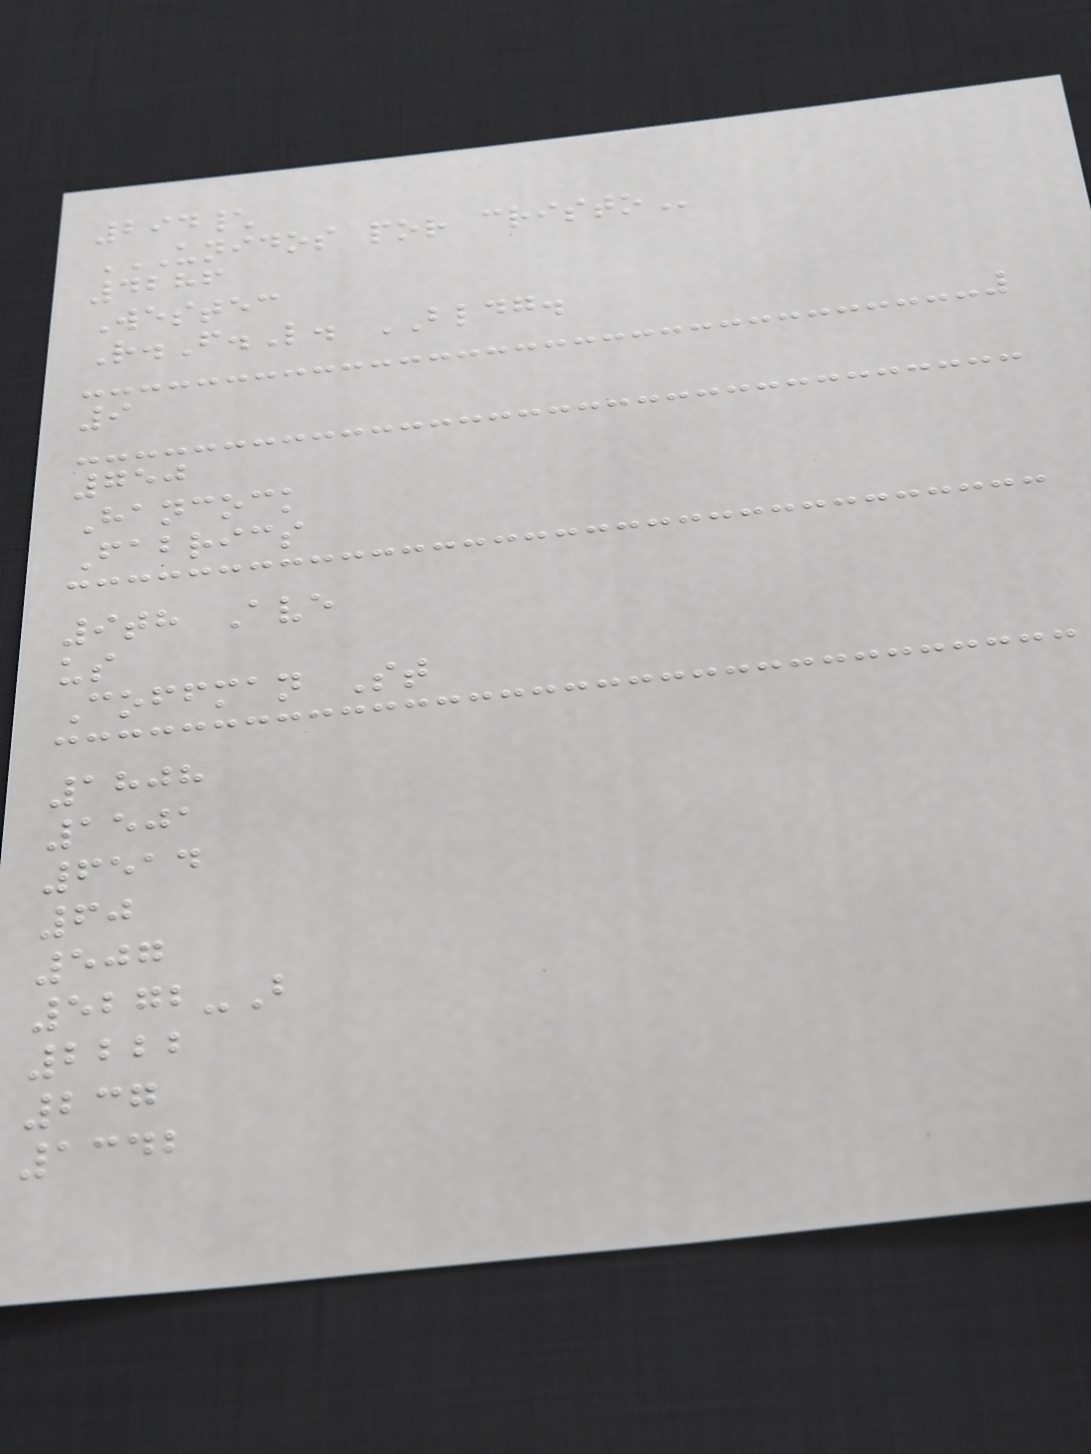294\
UNIDOS POR CRISTO
4286
Westec
R.F.L. BLDG.
9
750
Hancock
Fabrics
9th Ave
us
Coffman St
1808
1501
6514
60
507
5272-B
2222
237
1342
